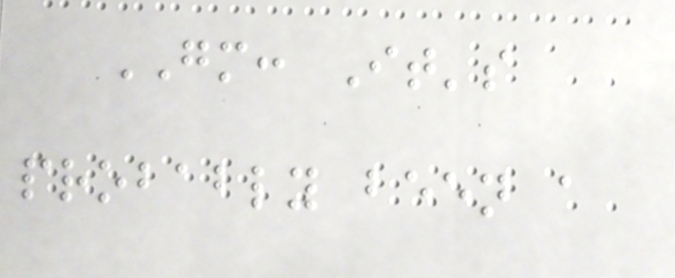GM: It's
probably been a
